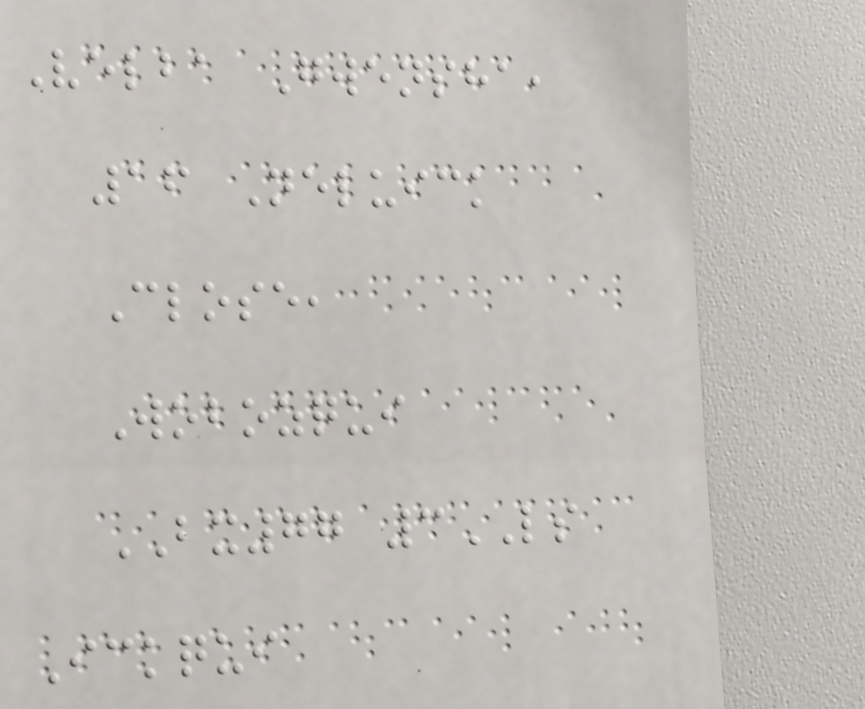Velba Gwensha,
16 Neluick
Close,
Wobozqui
BX77 3LS
Ickqui
